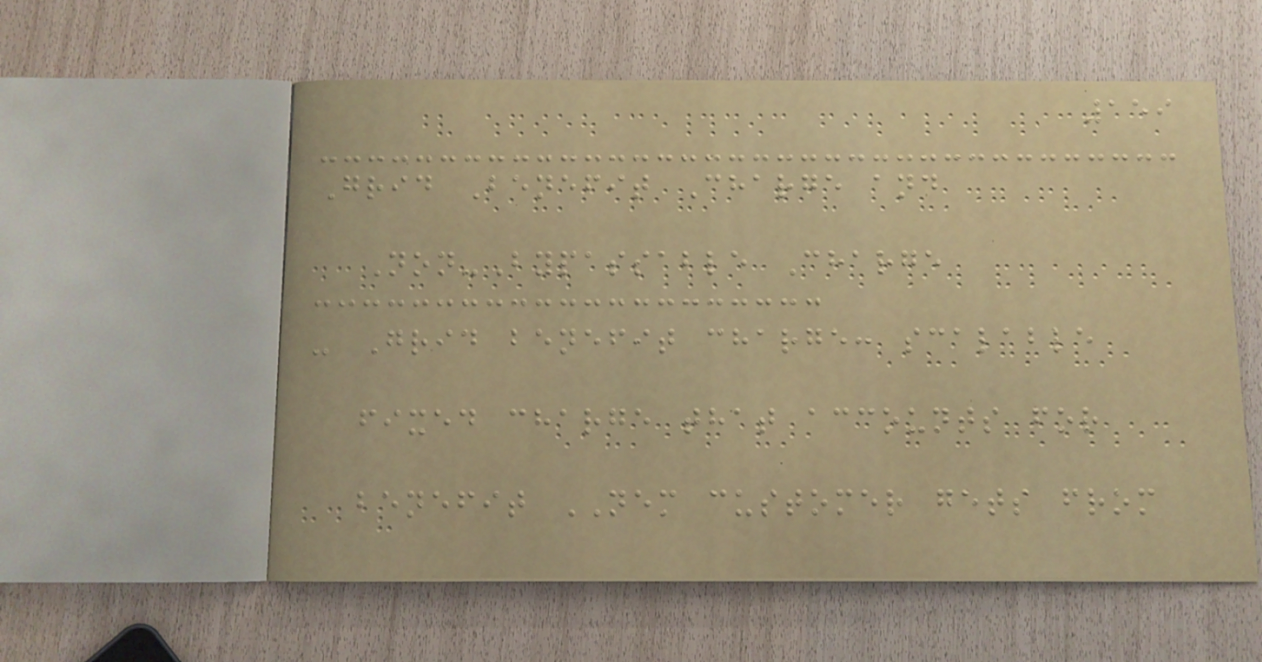159
Grid Benefit Charge and
Non-Bypassable Charge
- Grid benefit charge: scalable
fixed charge that accounts for
benefit NEM customer gets from
